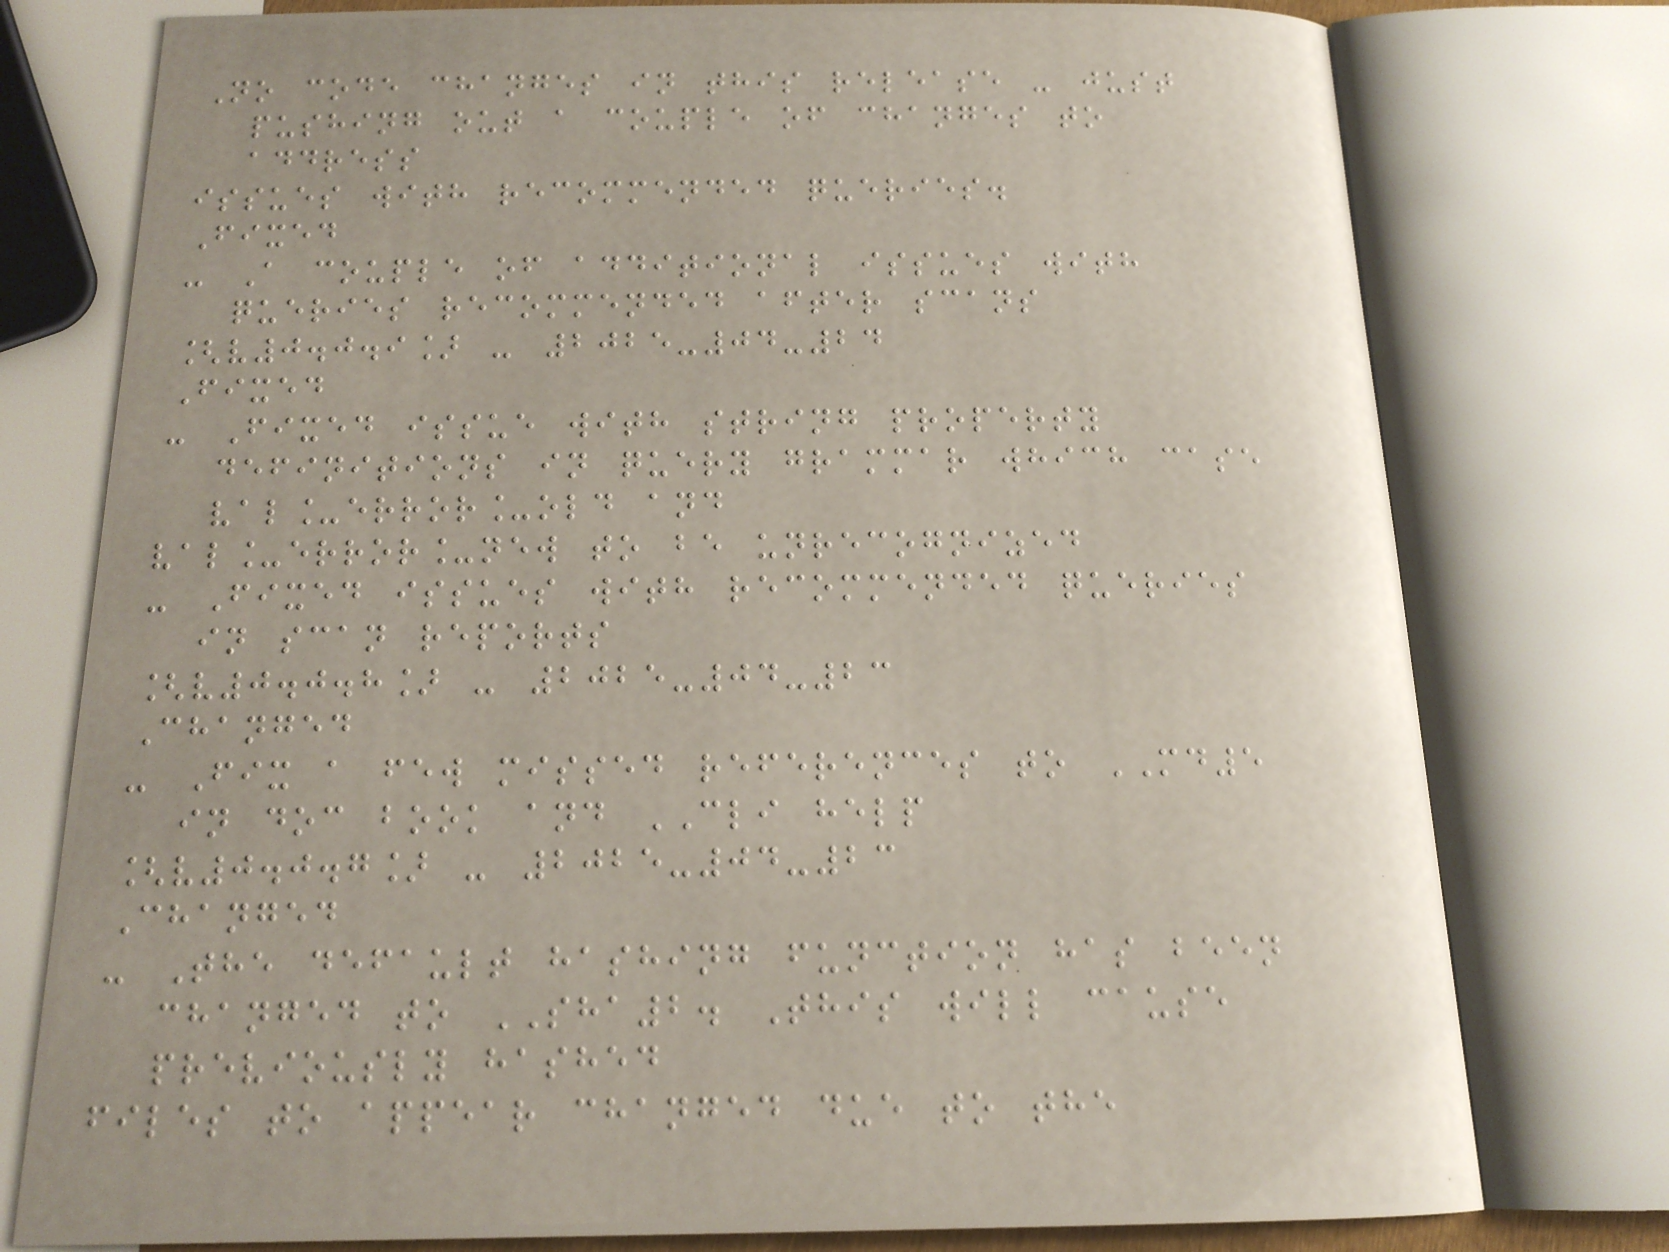No code changes in this release - just
pushing out a couple of changes to
address
issues with recommended queries.
Fixed
- A couple of additional issues with
queries recommended after scans
[v0.0.9] - 2025-04-24
Fixed
- Fixed issue with string property
definitions in query grammar which case
val_error_old and
val_error_new to be unrecognized
- Fixed issues with recommended queries
in scan reports
[v0.0.8] - 2025-04-23
Changed
- Fix a few missed references to MD5
in doc book and CLI help
[v0.0.7] - 2025-04-23
Changed
- The default hashing function has been
changed to SHA2. This will cause
previously hashed
files to appear changed due to the
